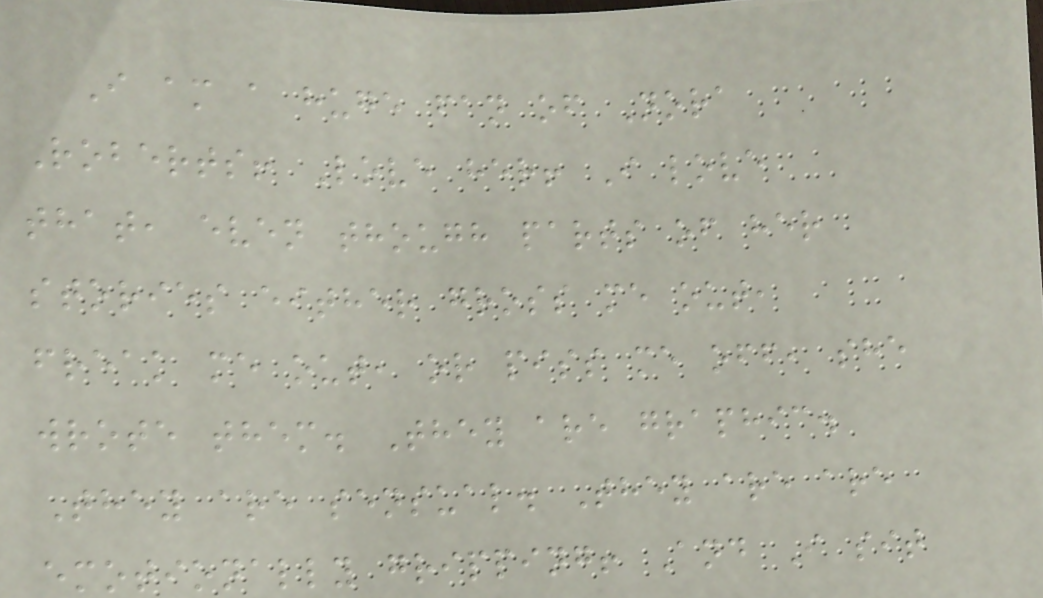I am a huge fan of Nora
Roberts! Love her! I love
that, even though parts of her
stories either gross me out,
freak me out, or piss me off, she
wrote them. They are graphic.
They are sensual. They are are
emotionally gripping! And I sit
